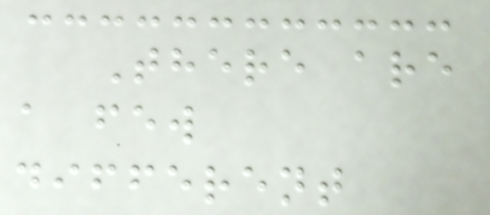There are
a few
different
